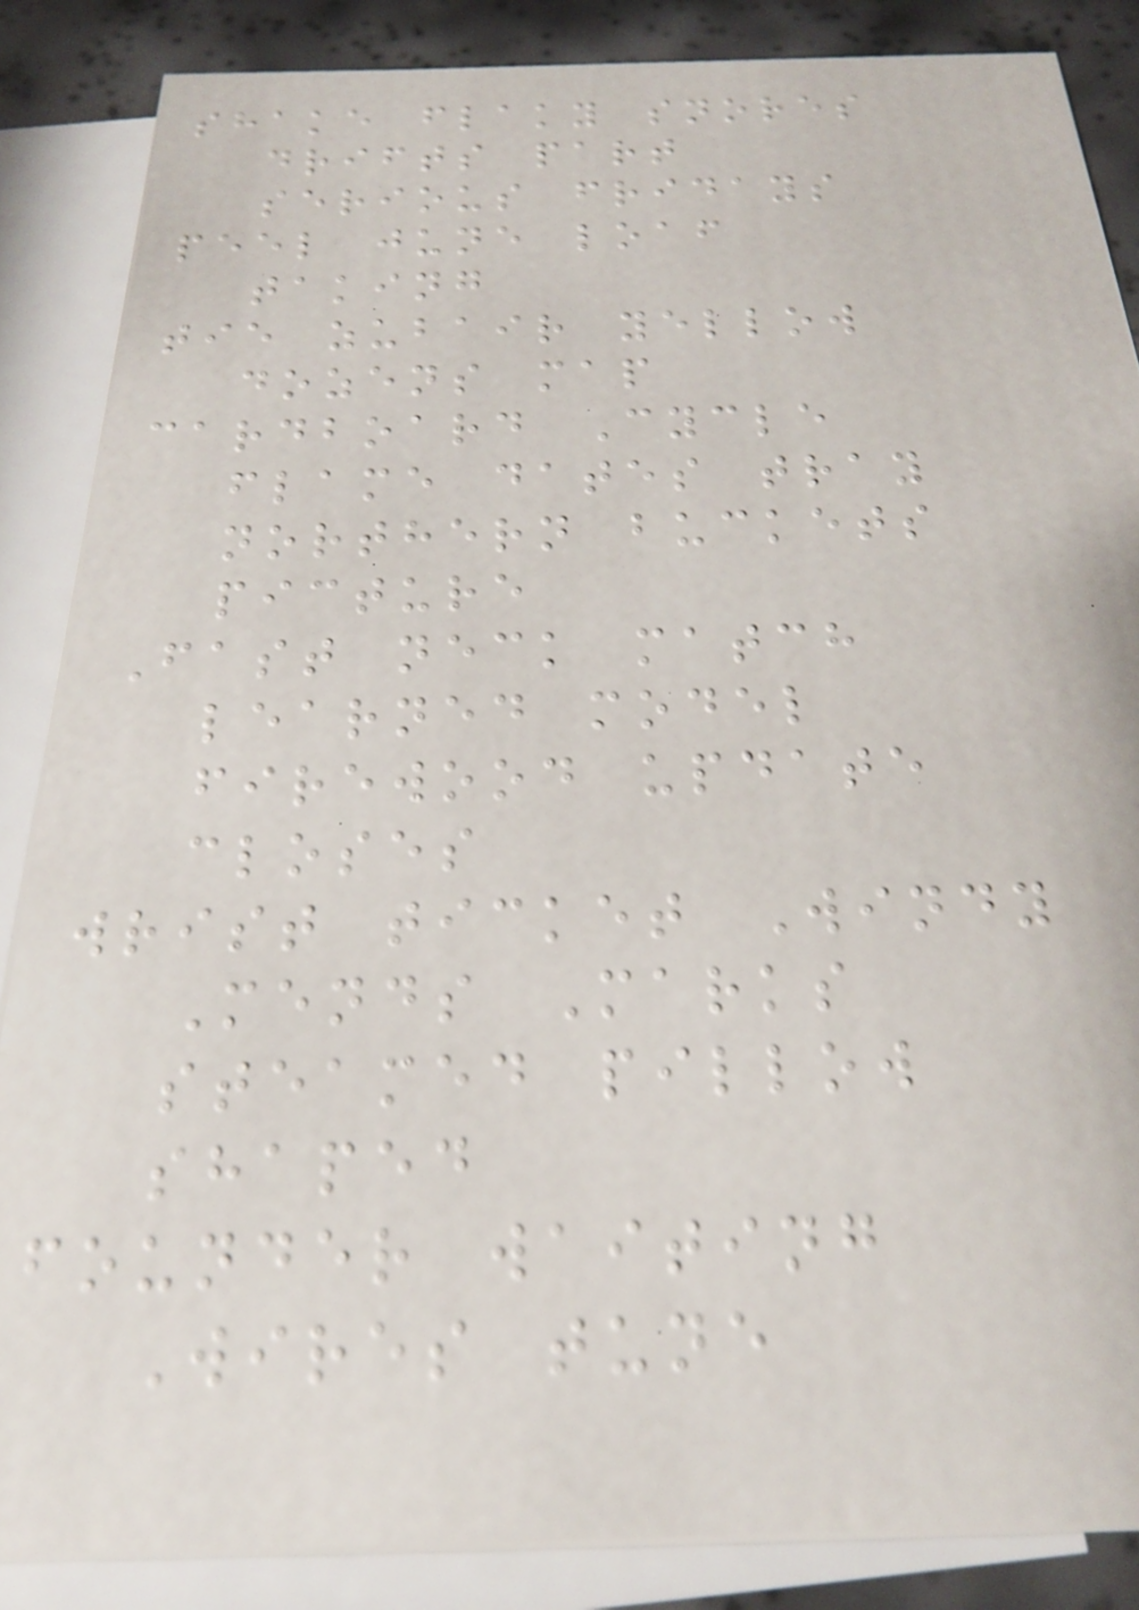shake flaky snores
drifts part
serious fridays
peel june loaf
taking
tie zubair yellow
dozens map
cardboard Cycle
flame dates tray
northern buckets
picture
Fast neck match
learned model
firewood update
closes
wrist ticket Windy
Mends Marks
steamed pillow
shaped
founder waiting
Wires tune
